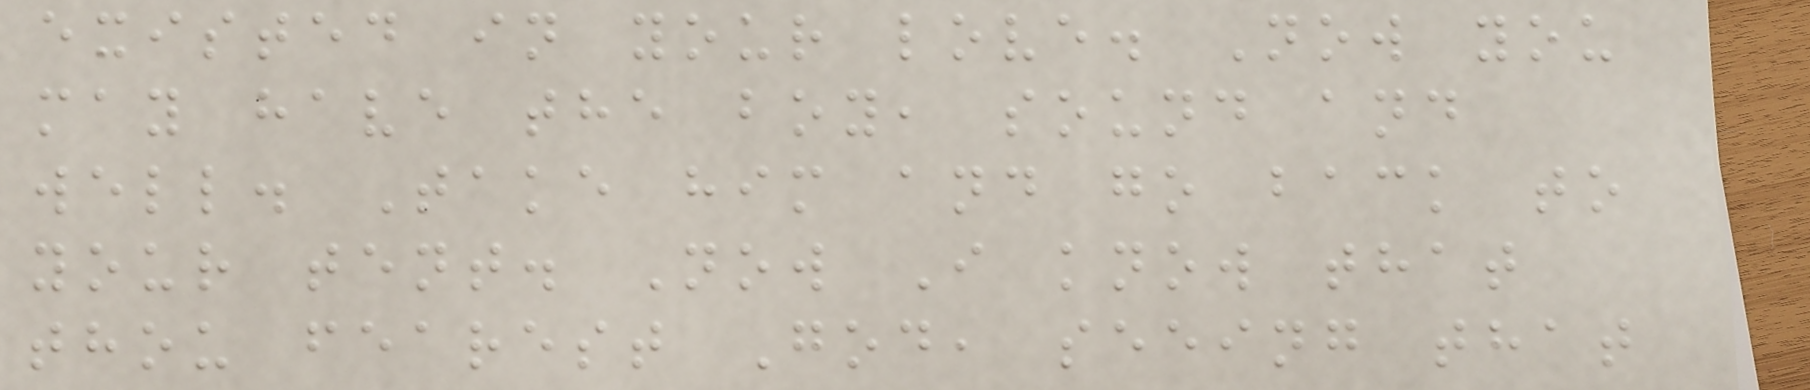existed in your love. Now you
may have the boy, sound and
well. Take him and go back to
your tent. Now I know that
thou fearest God, seeing that
